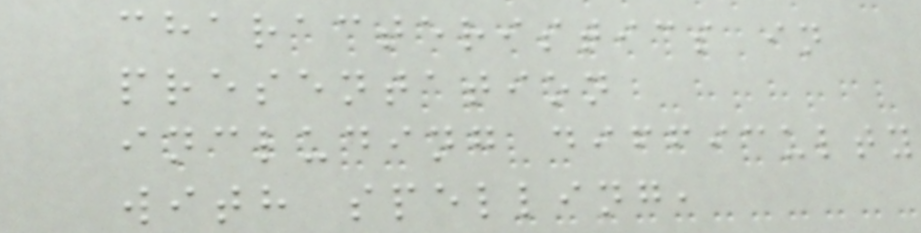characteristics in
presentation
including difficulty
with spelling,
